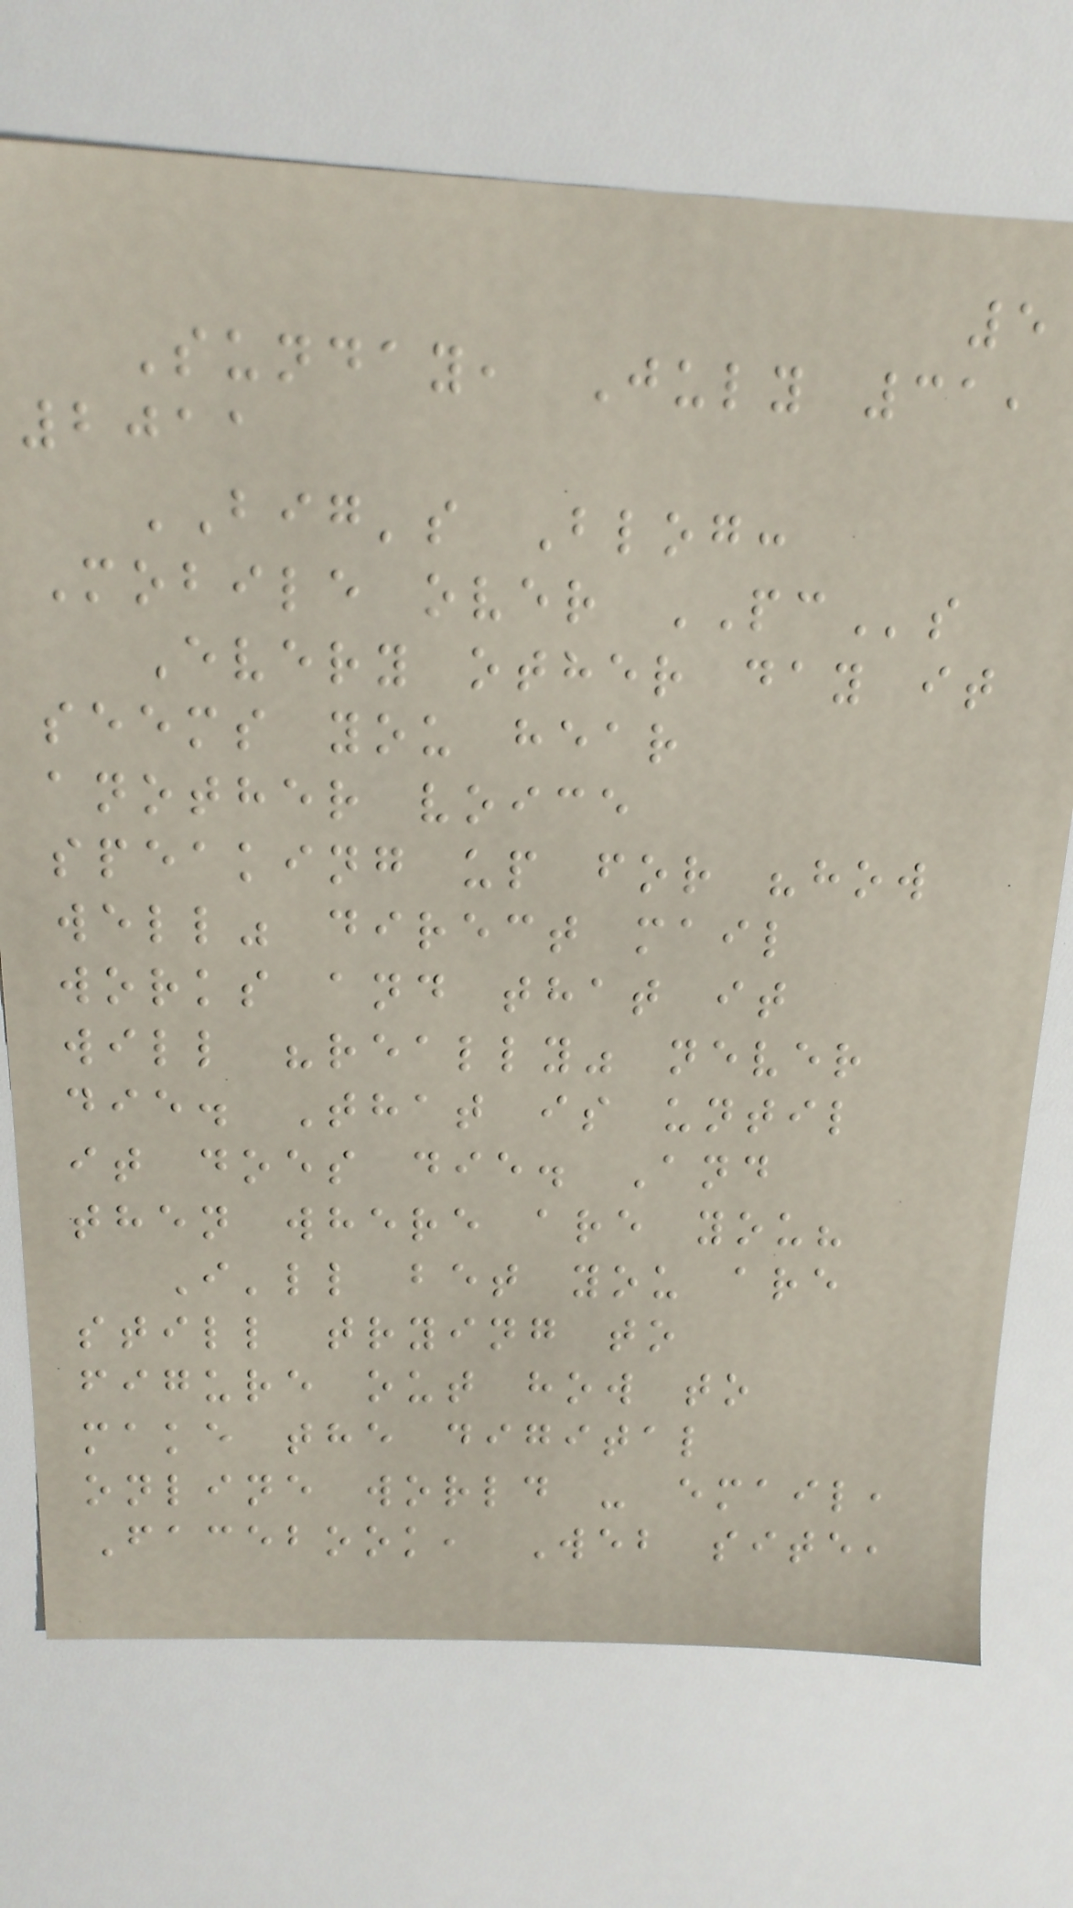5
Sunday, July 31,
2011
BIG's Blog:
Mobile over PCs
Every other day it
seems you hear
another voice
speaking up for "how
well" direct mail
works and that it
will "really" never
die. That is until
it does die. And
then where are you?
I'll bet you are
still trying to
figure out how to
make the digital
online world - email,
Facebook, Web site,
